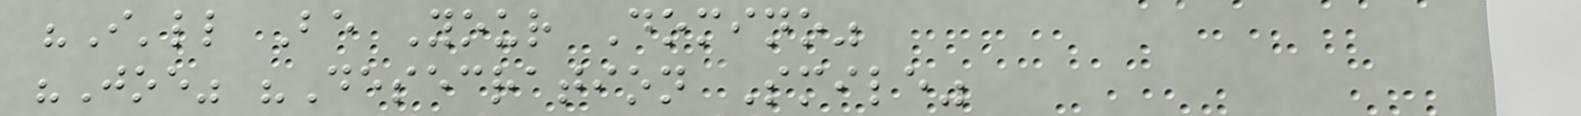"I'll Be Your Domino"
"Joe" "Desecration Smile"
